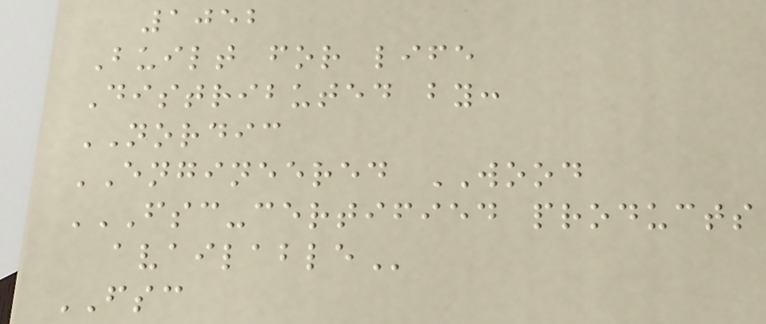1052
Built for life
Distributed by:
NORDIC
ENGINEERED WOOD
FSC-CERTIFIED PRODUCTS
AVAILABLE
FSC
